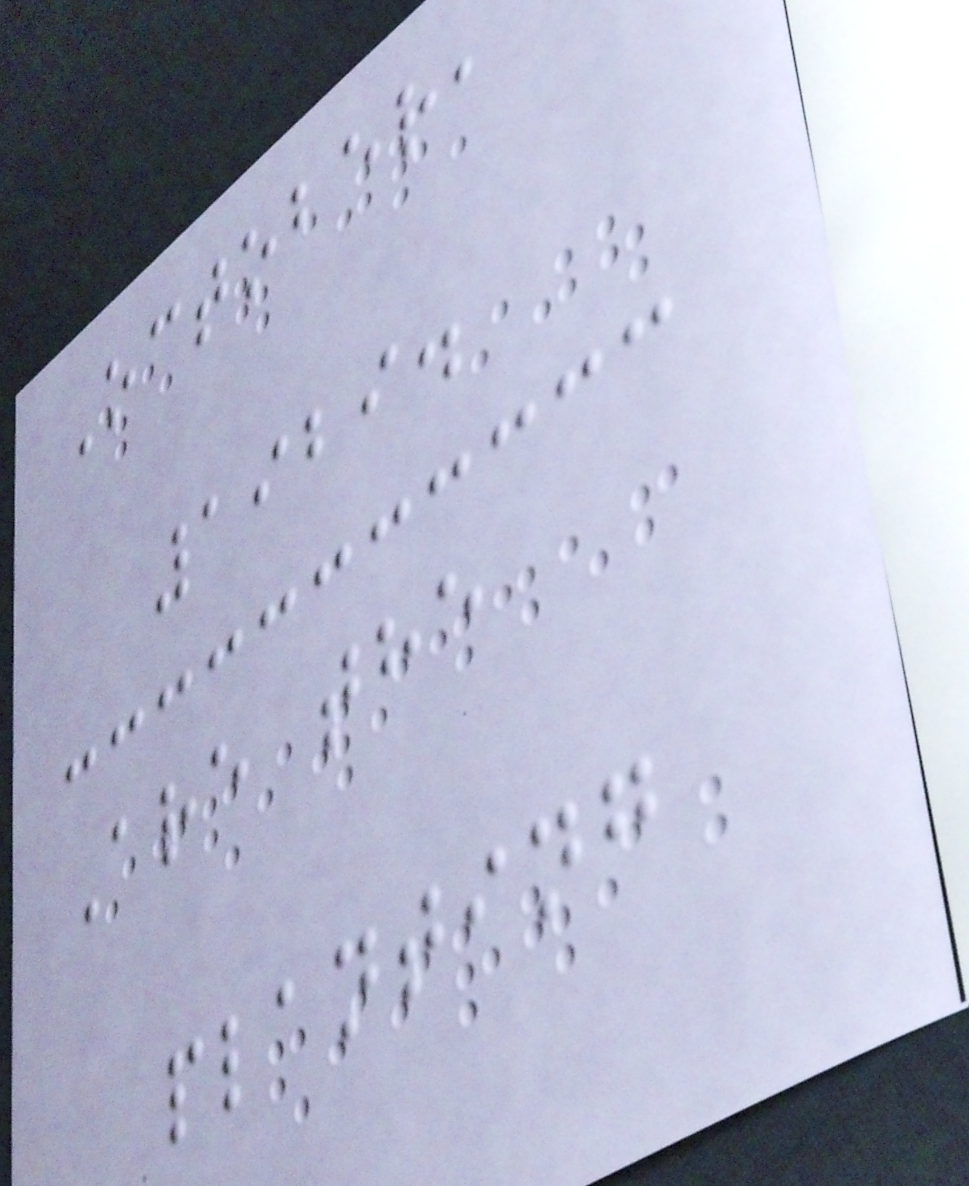October,
1929.
Are the
planting
